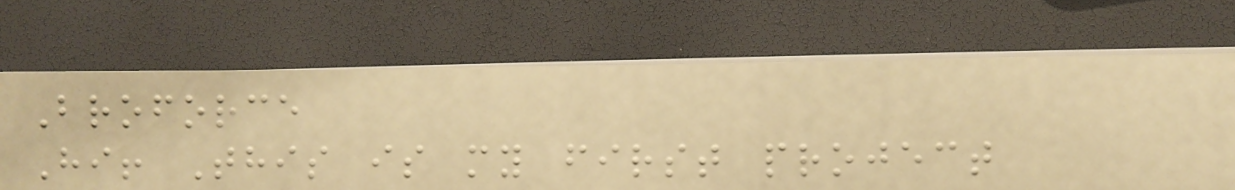Broforce
Hi! This is my first project
